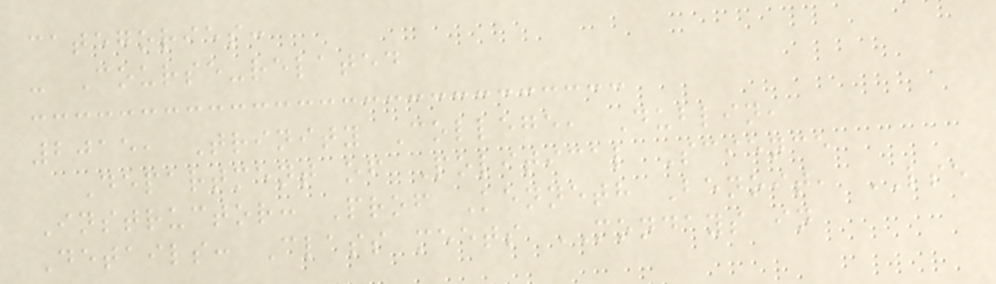categories:
- Course-related
2015, Trinity College, Dublin,
Department of Political Science
Instructor: Prof Kenneth Benoit, LSE
Details: Class meets MONDAYS in
